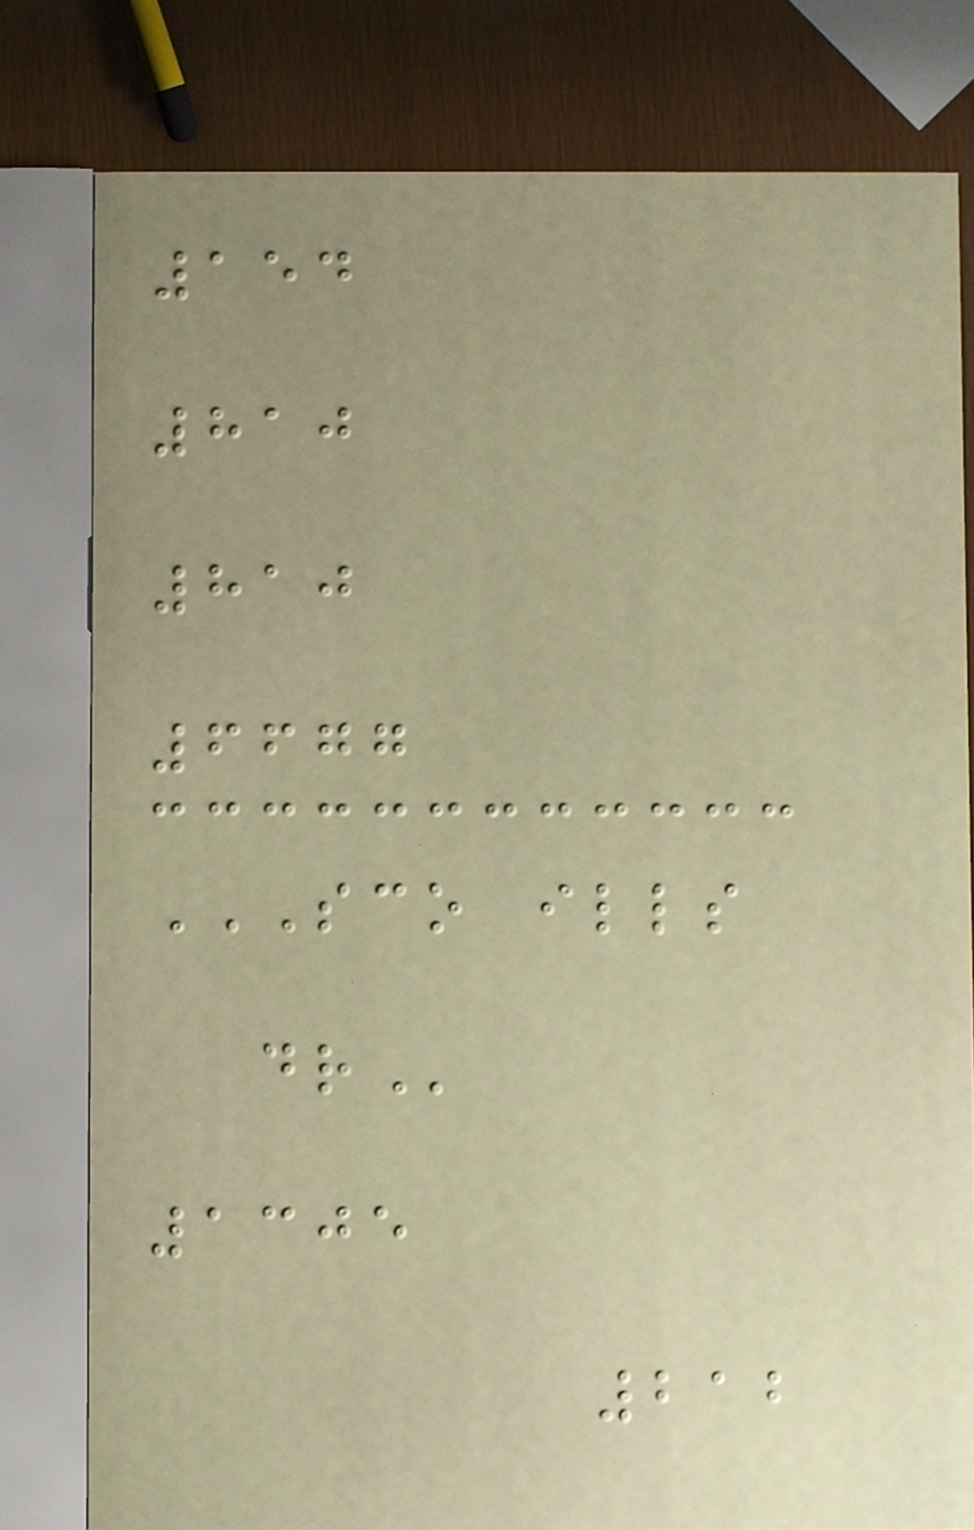154
810
810
6677
SCO ILLS
DR
1305
212
